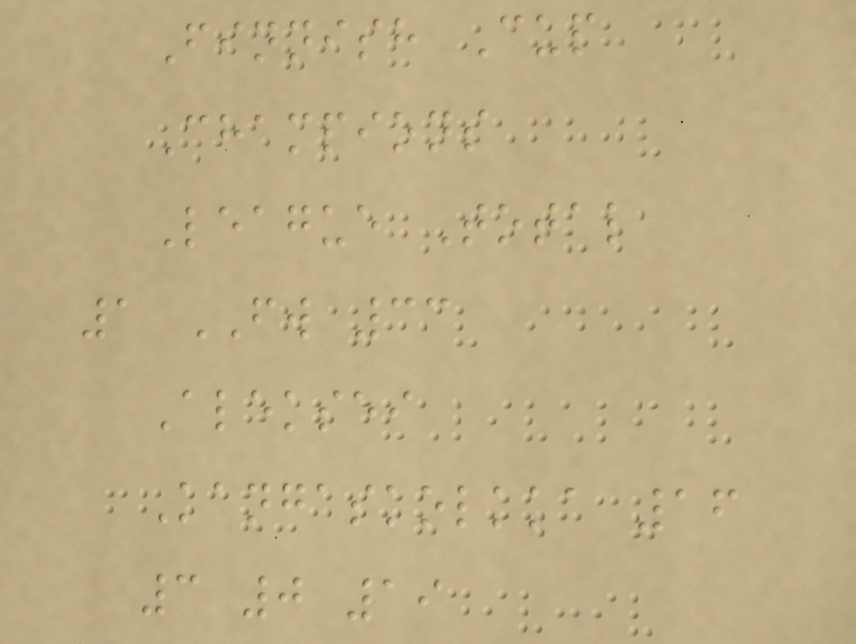Finnish Cup
Champions
League Total
1 FW 33
Aleksei
Kangaskolkka 16
3 0 19
